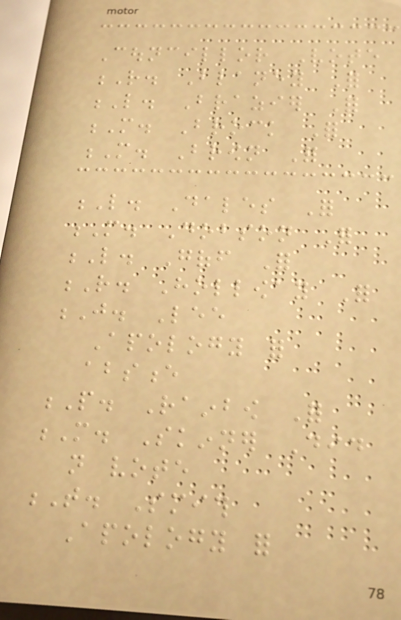Councillor Vote
R. Blaney For
L. Brazier For
M. Brock For
M. Brown For
L. Dales For
M. Dobson For
L. Goff For
R. Holloway For
J. Lee
Apology for
absence
P. Rainbow For
M. Skinner Did
not vote
T. Smith
Apology for
